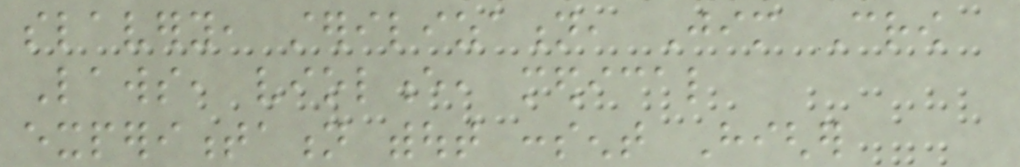slavery, sterilization, Jim Crow
Laws, violence, medical
experimentation without consent Higher
